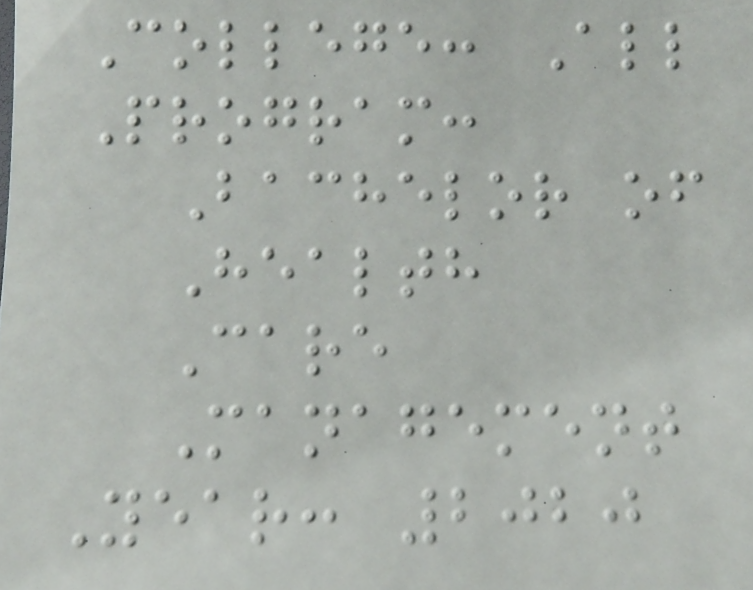College: All
Program:
Bachelor of
Health
Care
Management
Year: 2020
